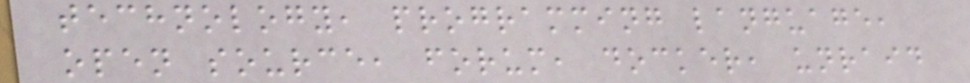technology, programming language,
open source, forum, docker, unraid
